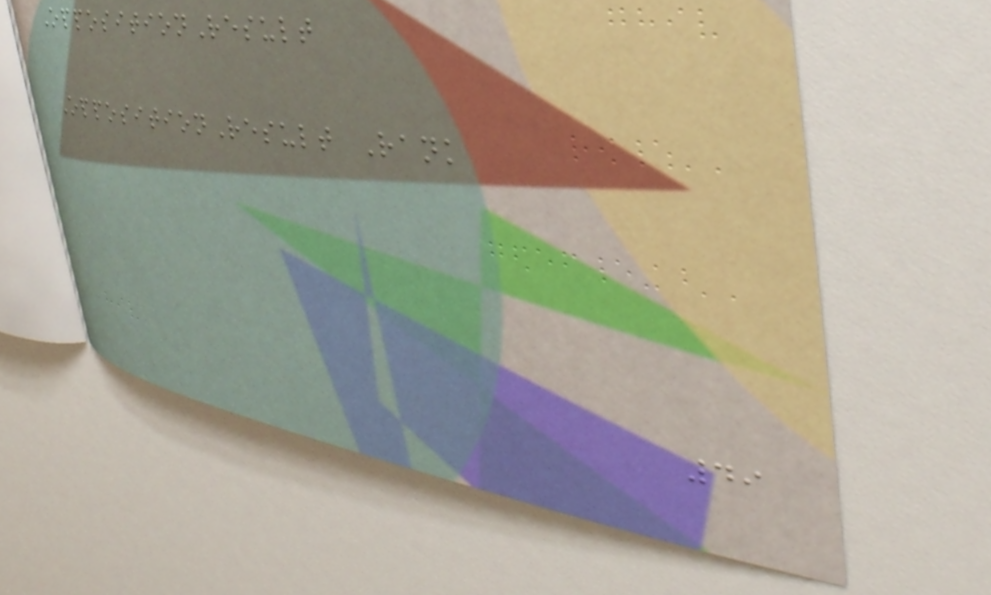OppositionResult
OppositionResult Rank
49
